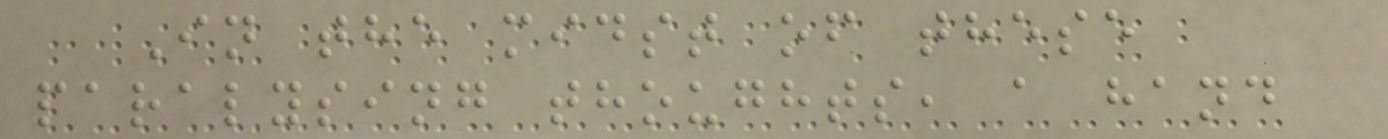In the midst of these
paralysing thoughts, a hand
